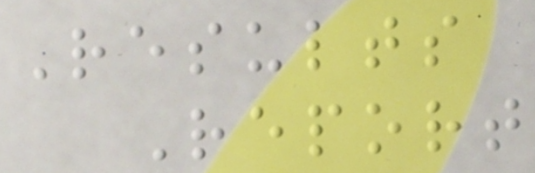Results
Report
